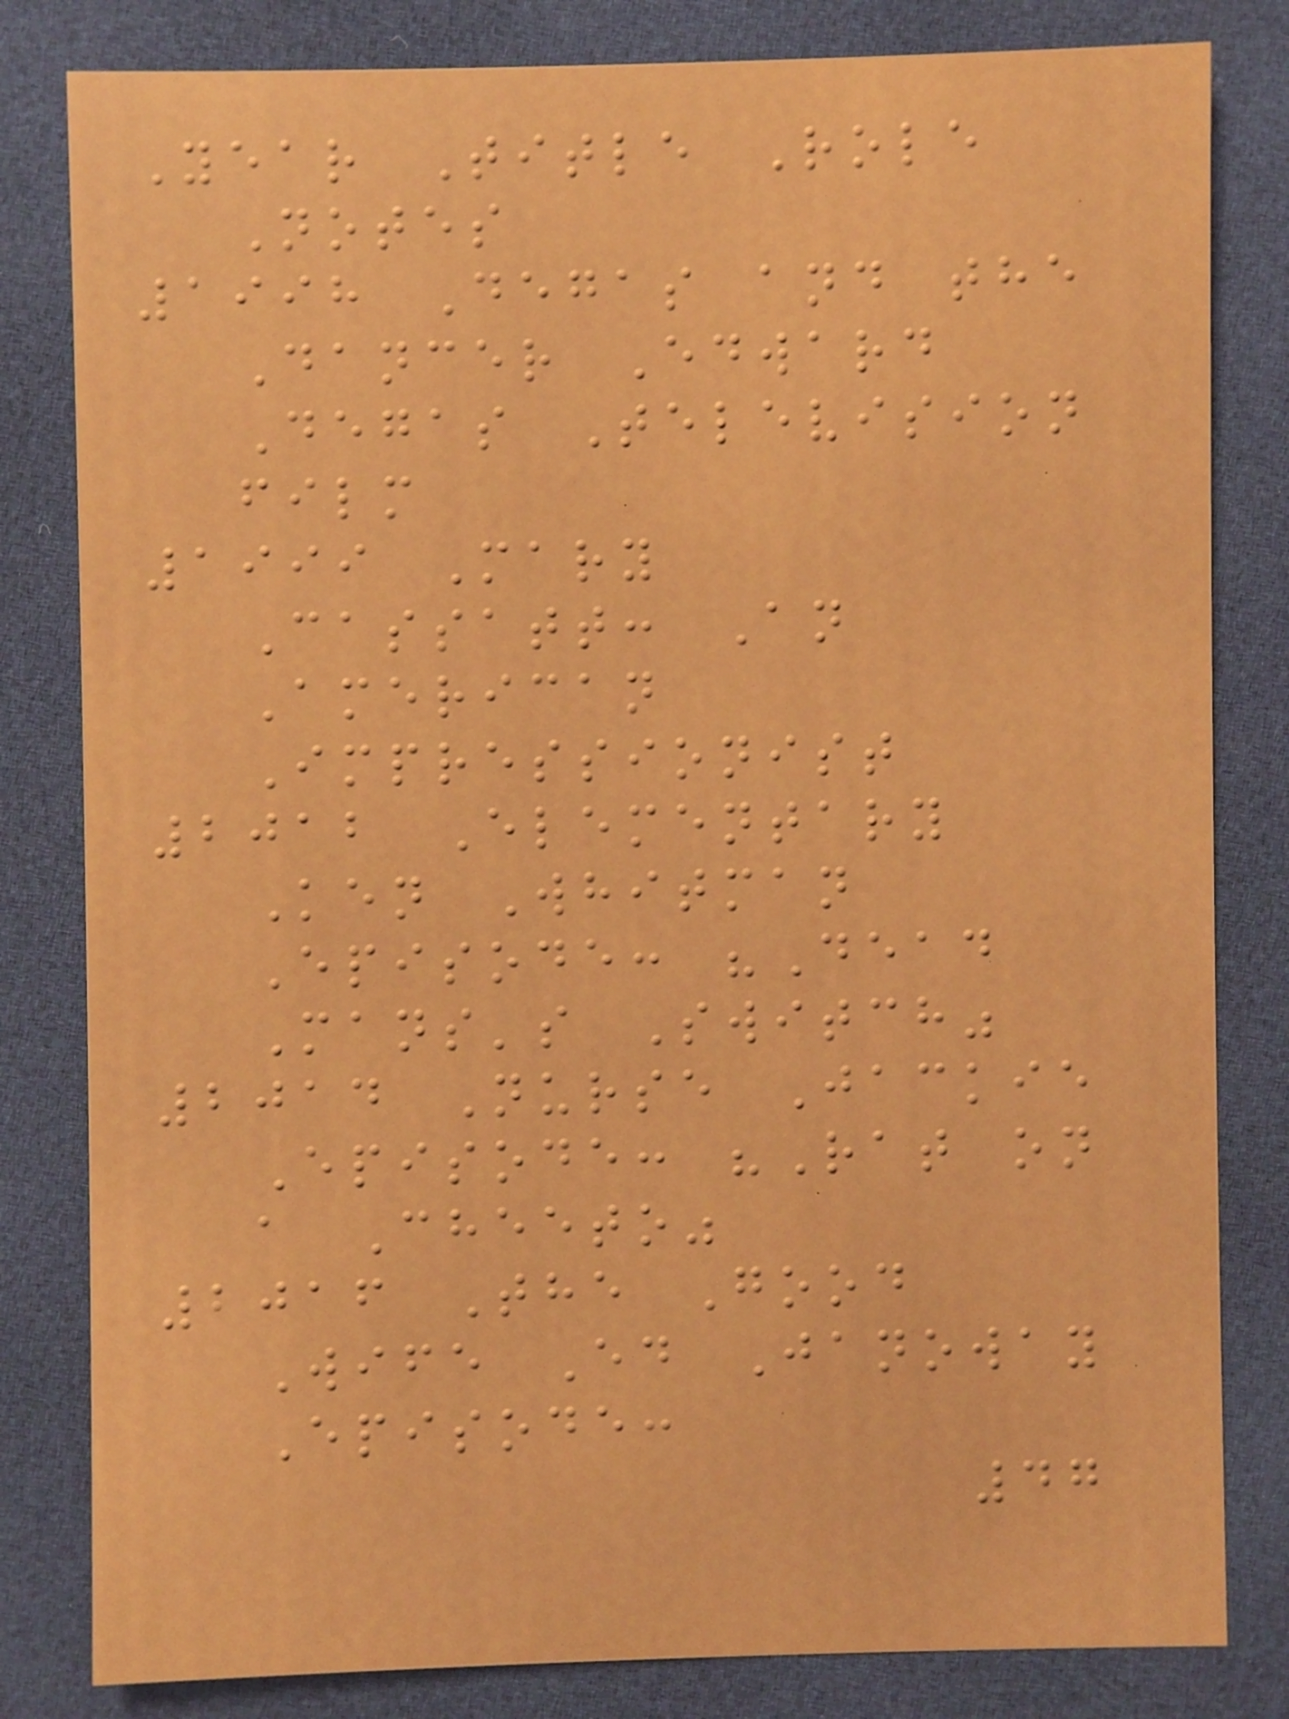Year Title Role
Notes
1998 Degas and the
Dancer Edward
Degas Television
film
1999 Mary
Cassatt: An
American
Impressionist
2012 Elementary
Ken Whitman
Episode: "Dead
Mans's Switch"
2014 Nurse Jackie
Episode: "Rat on
a Cheeto"
2016 The Good
Wife Ed Janoway
Episode:
47
